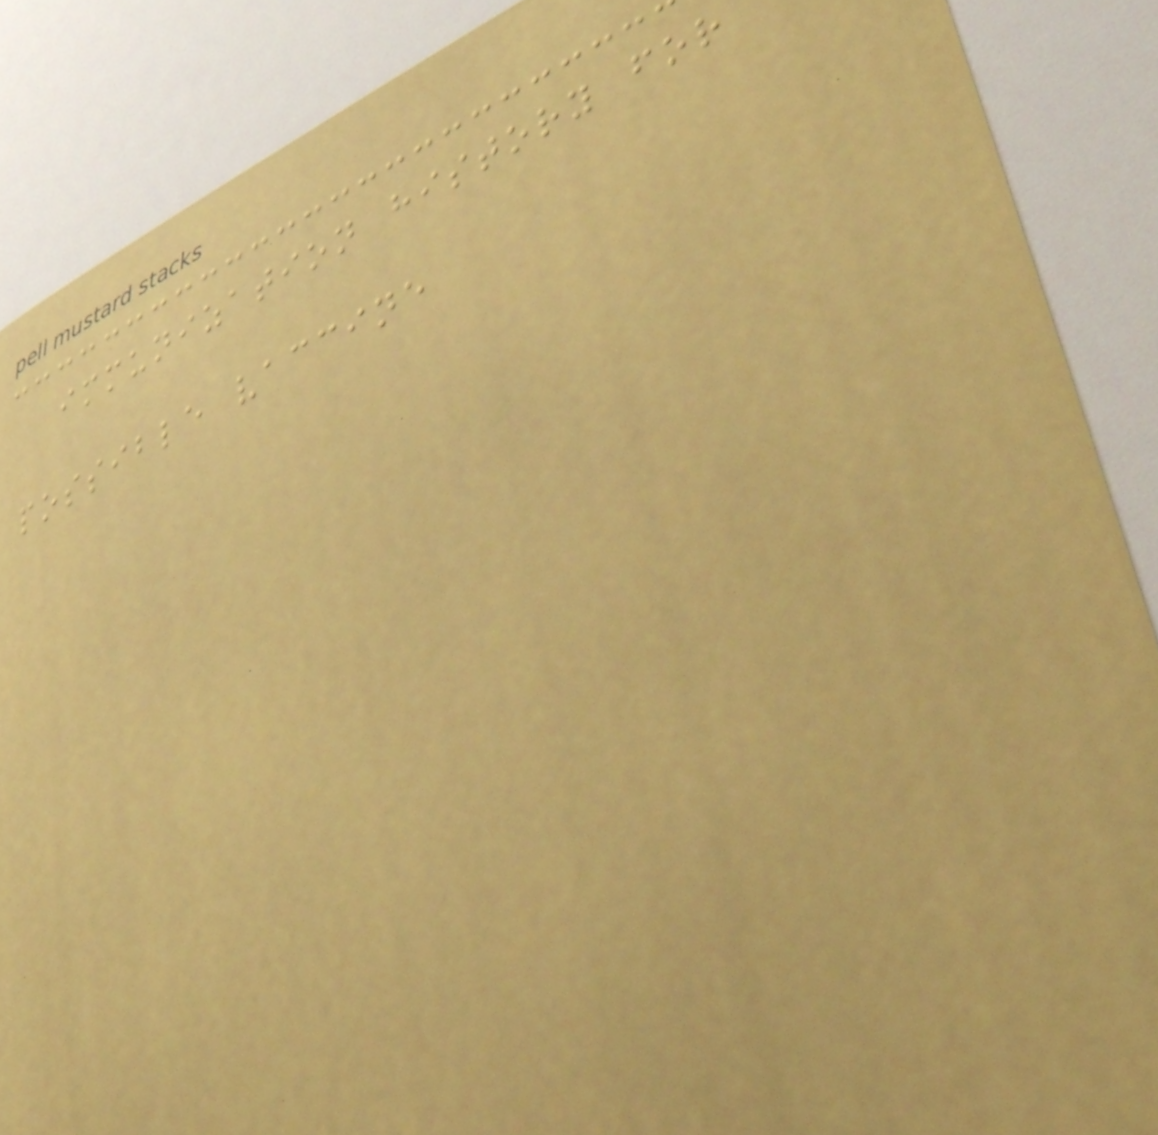immunization history for
possible vaccine
